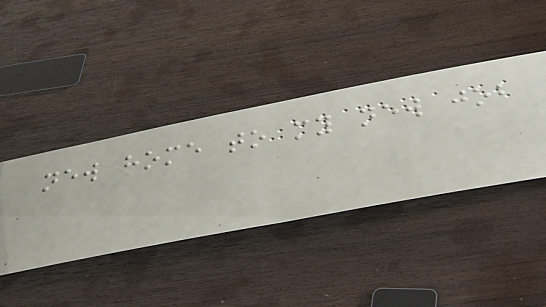new home to my new job
